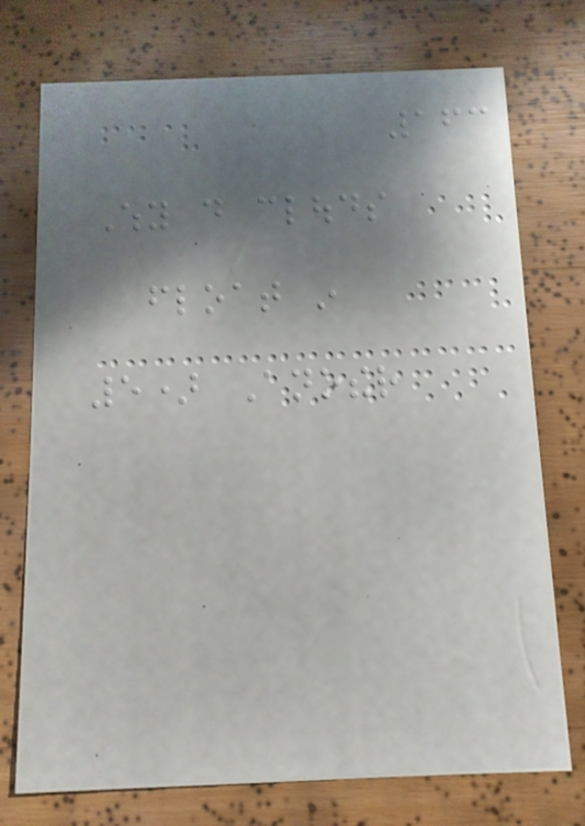163
Why do clouds
float in
5) Another
